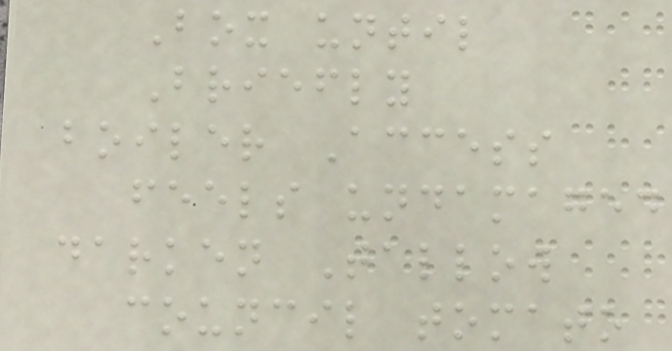Box until
Briefly
boiler Access
feels undamaged
darken Tallow
council tomato
